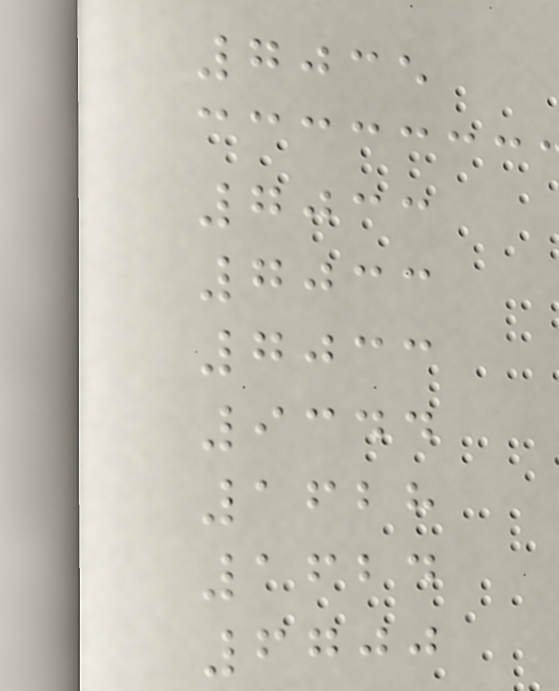7035
7033
7033
7033
9344
1628
1624
6700
